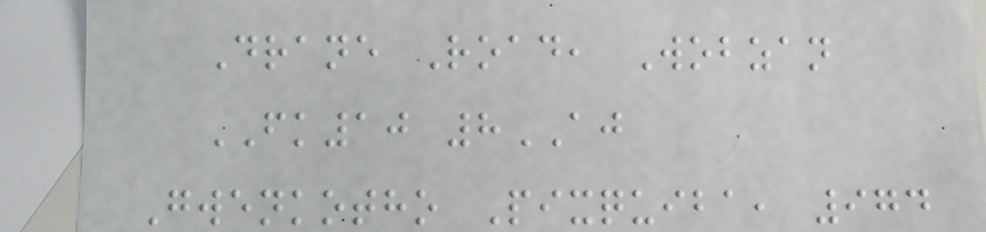Drane Road, Wobzan
FK10 8AJ
Gwenkotho Pixquiba, 974
